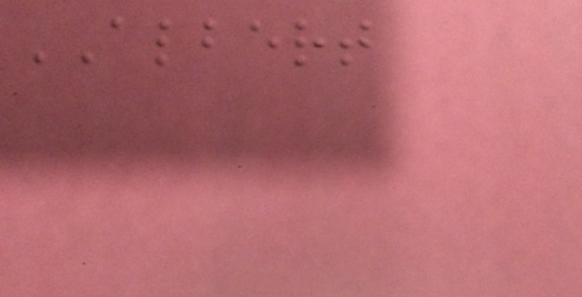ALBERT
